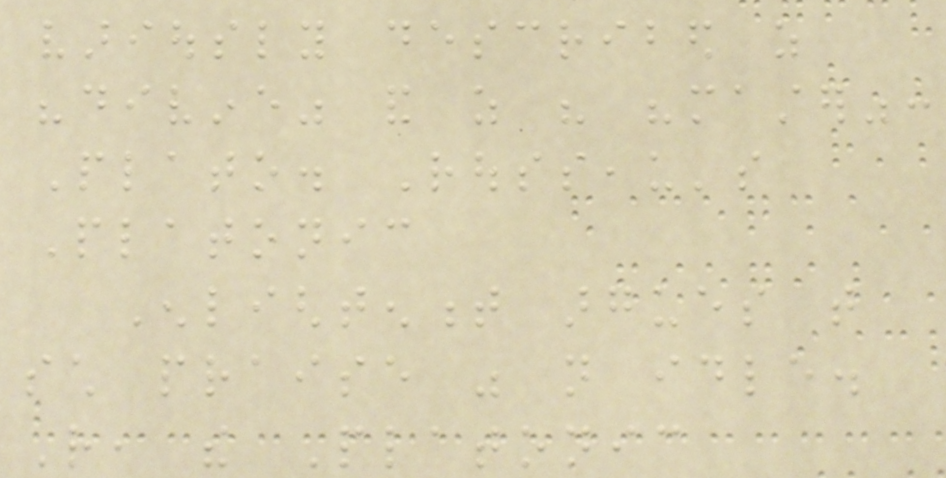variously described as
"divine" and as his "master":
Plato. Rousseau's
Platonic
Enlightenment argues that
such praise was not idle.
Rather, the Platonic
